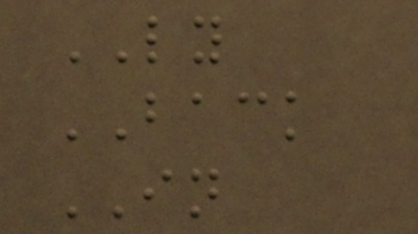LY
BACK
IN
